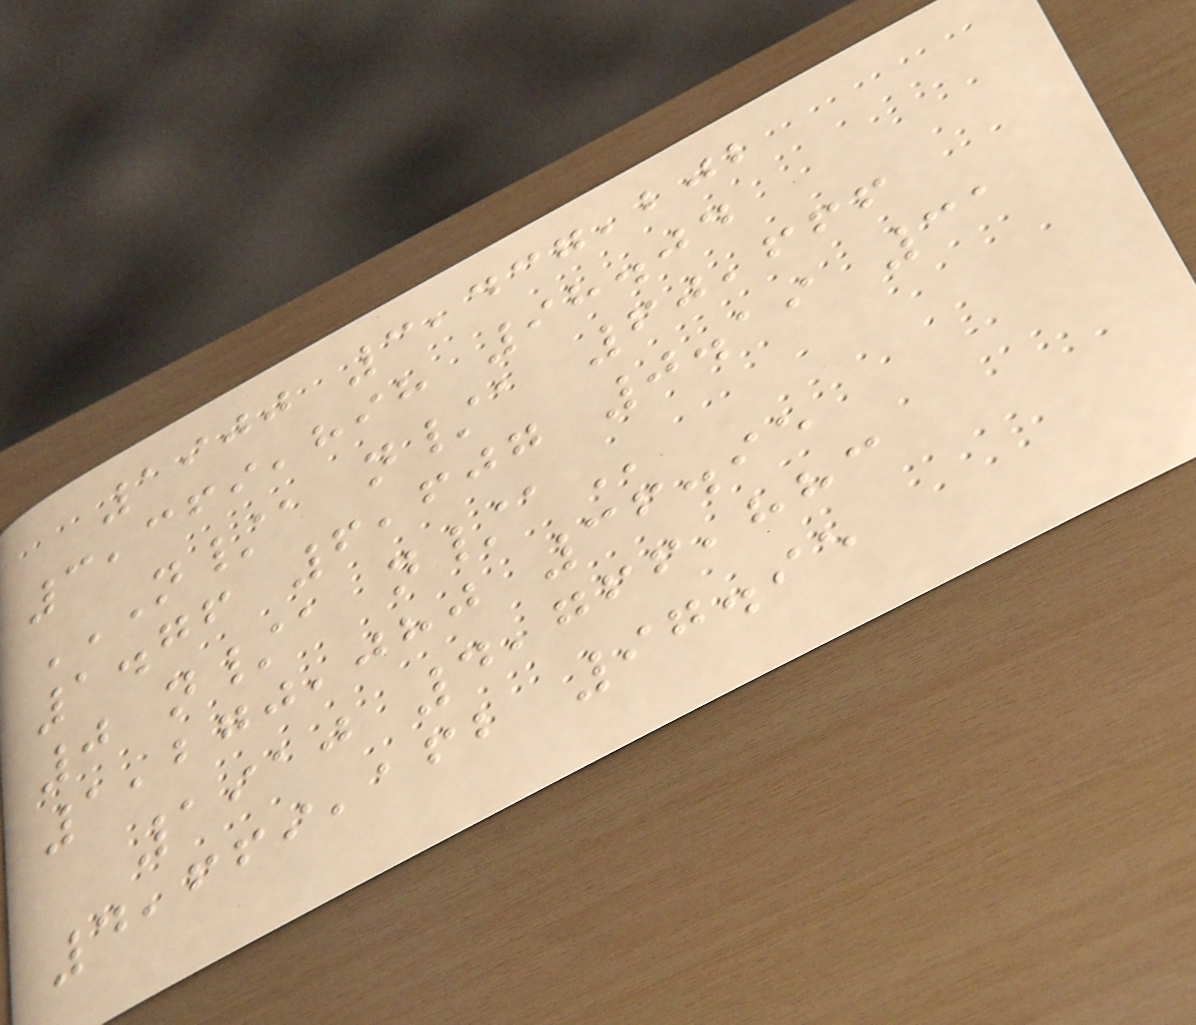1900 3,437,202
3,369,898 98.04
N/A N/A 60,666
1.76 6,607 0.19 31
0 N/A N/A
1,270,080 36.95
1910 4,766,883
4,669,162 97.95
